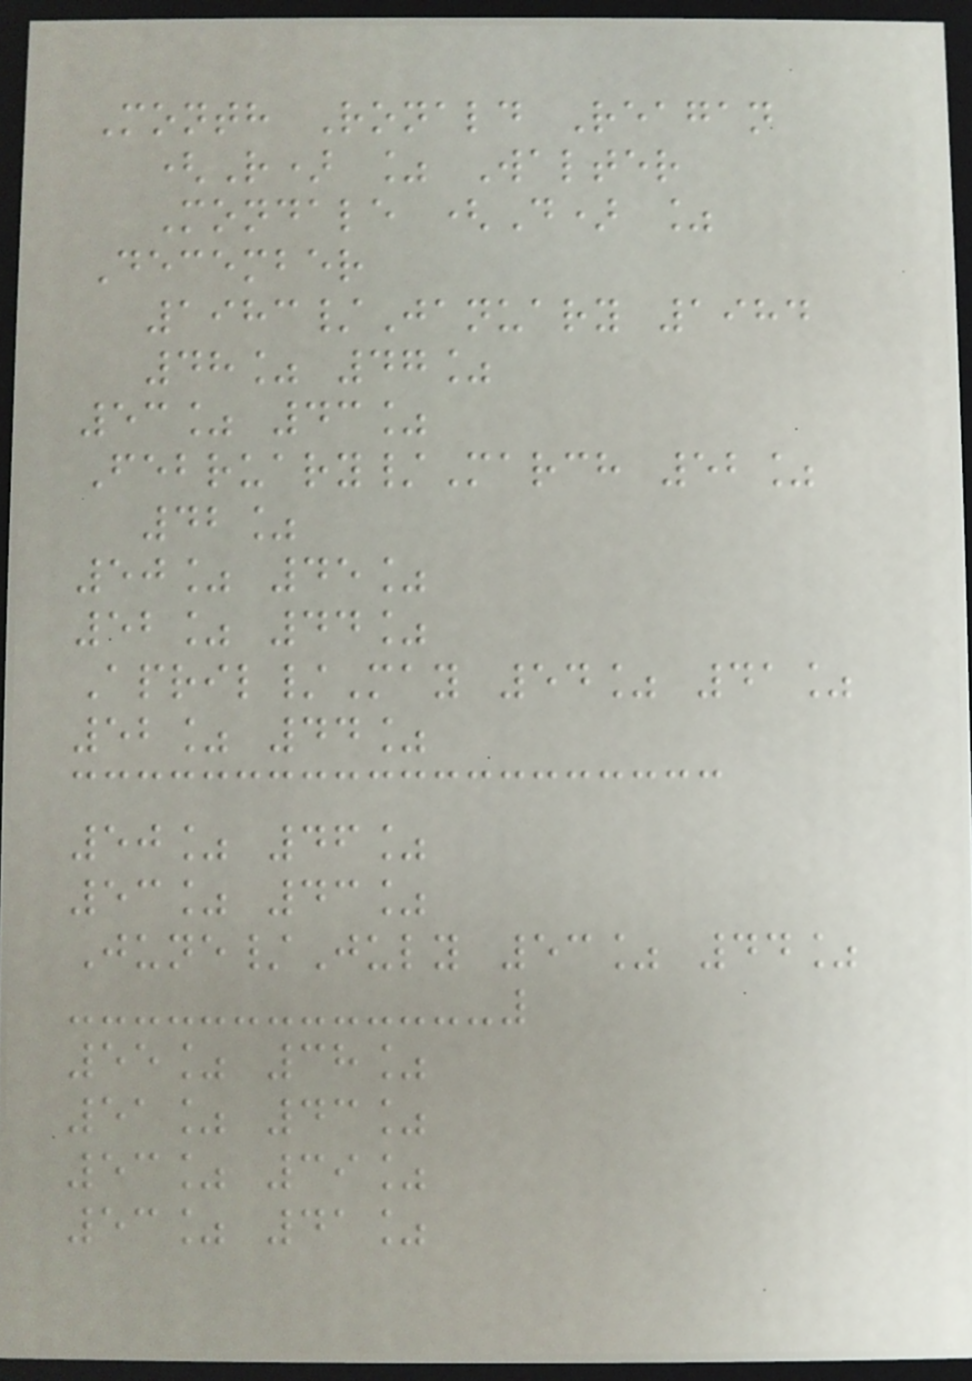Month Ronald Reagan
(R) % Walter
Mondale (D) %
December
1983/January 1984
48% 47%
53% 43%
February/March 52%
42%
50% 45%
52% 44%
April/May 54% 41%
52% 44%
50% 46%
53% 43%
June/July 53% 44%
55% 38%
51% 43%
53% 39%
53% 41%
